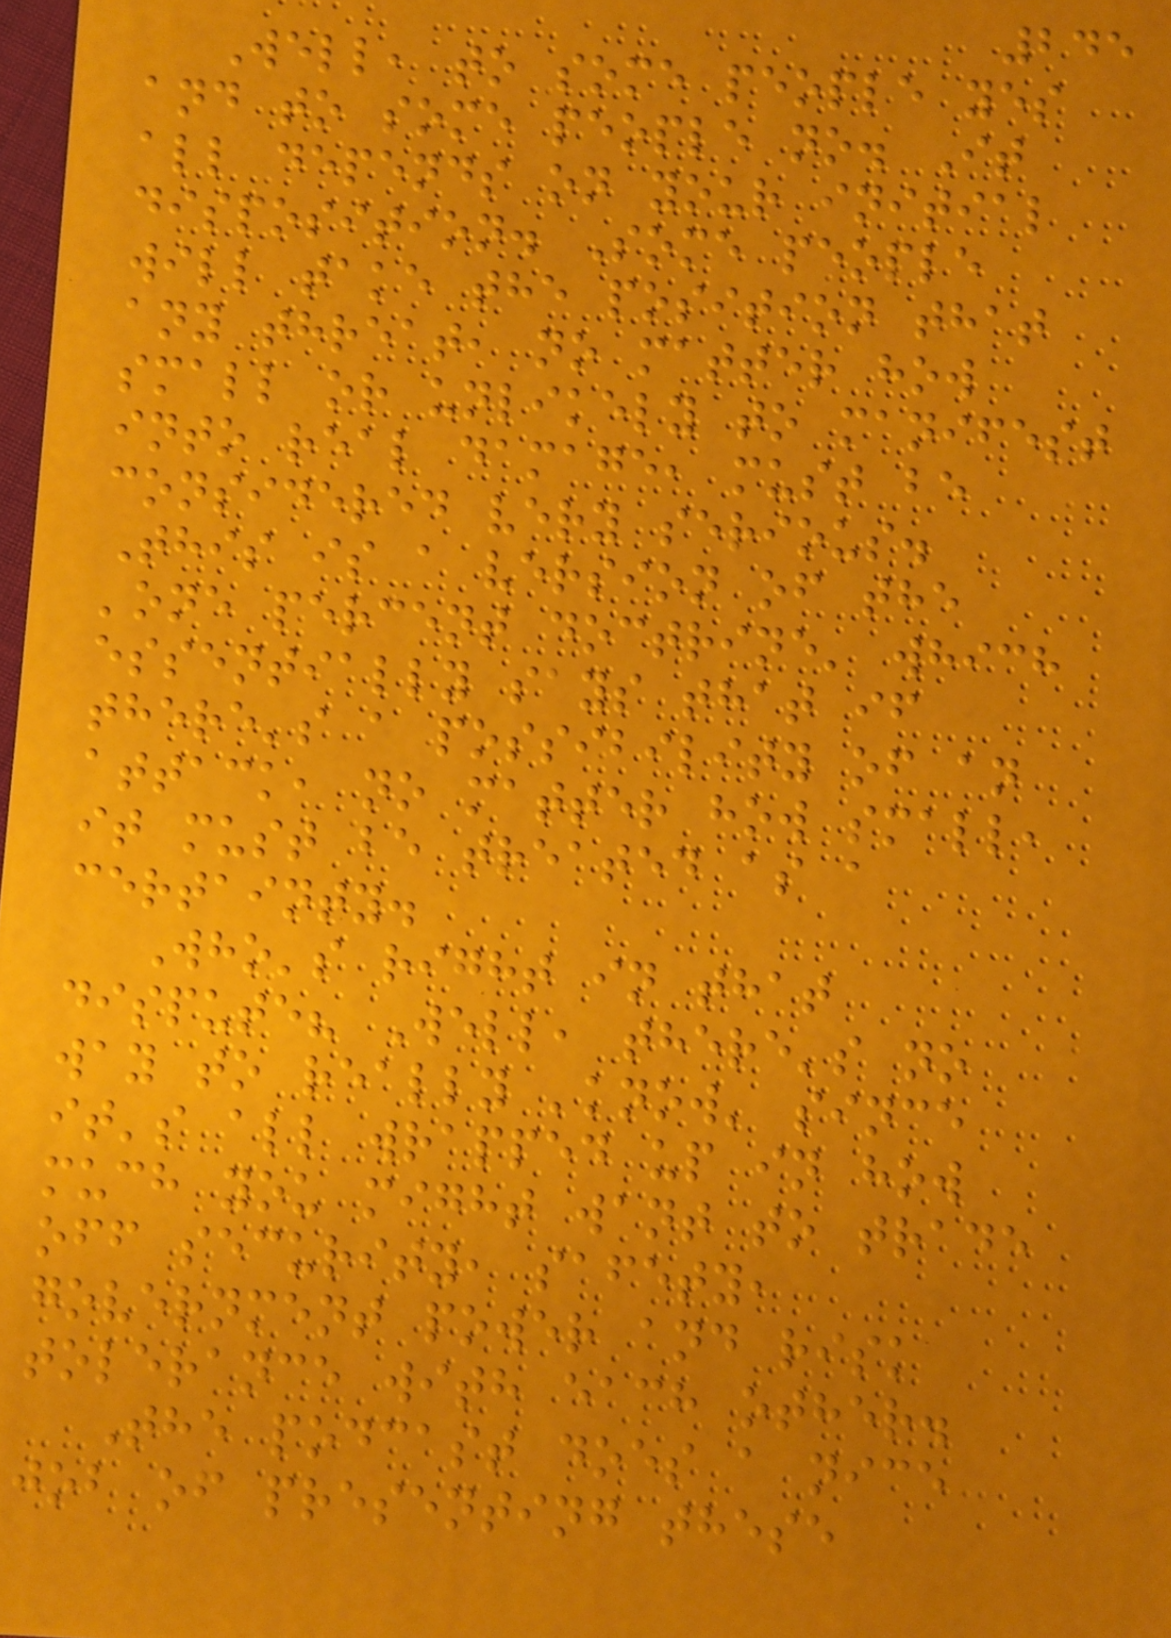245
Well, to some people yes
and to some people no. It
all depends on your initial
disposition. Some people
will take the position that
any threat, no matter how
small or unlikely to manifest
into real damage, must be
considered very serious.
This is a version of the
'one percent doctrine' which
essentially says that if
there's a possibility of an
attack, no matter how small,
it must be treated as a
certainty.
Who's right in that
dispute? Well, there's no
way to really 'know' since
it's all wrapped up in how
much you might want to trade
off security, safety,
government power and risk
tolerance with each other.
The podcast does a nice
job of presenting these
